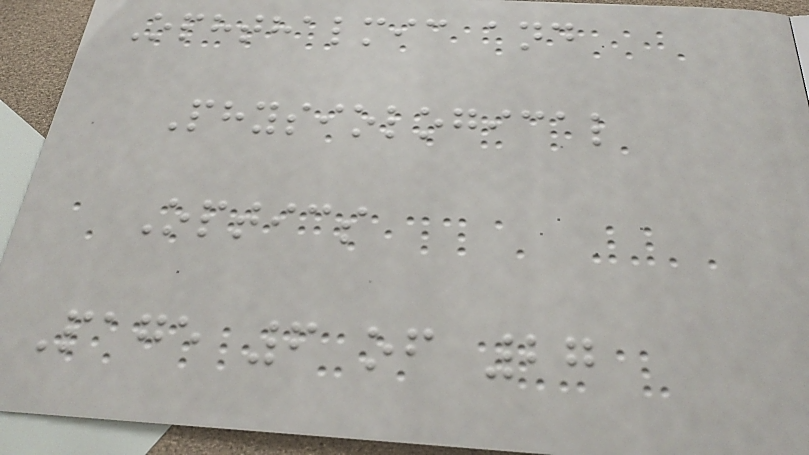Ophthalmic and
Physiological
Optics
Page 6 of 27
